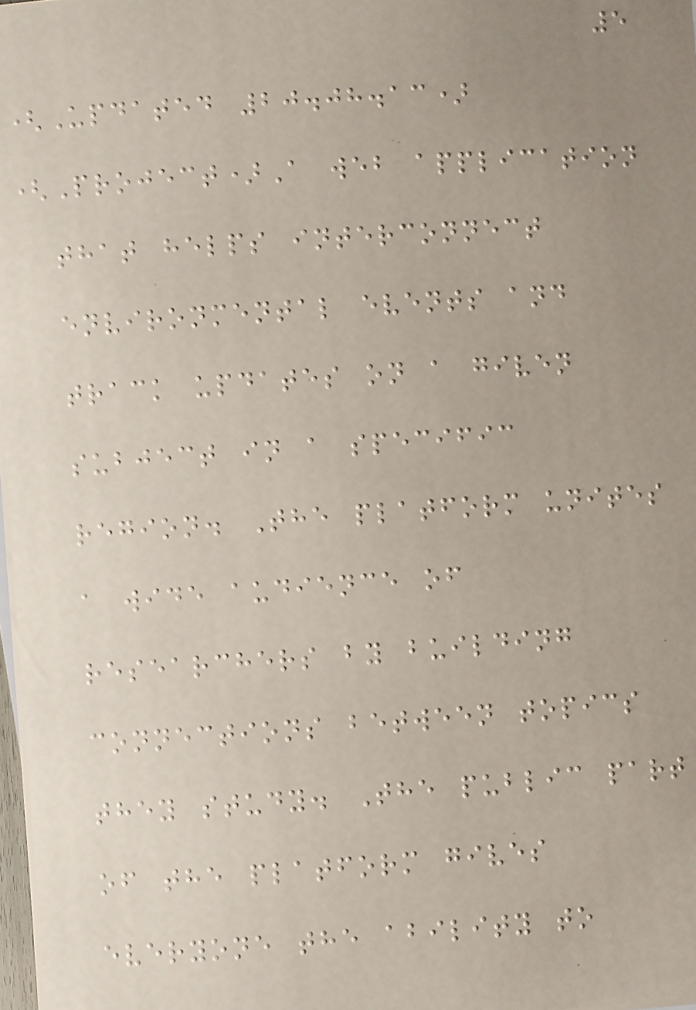5
(Updated 20.08.13)
(Project)A web application
that helps interconnect
environmental events and
track updates on a given
subject in a specific
region. The platform unites
a wide audience of
researchers by building
connections between topics
they study. The public part
of the platform gives
everyone the ability to
